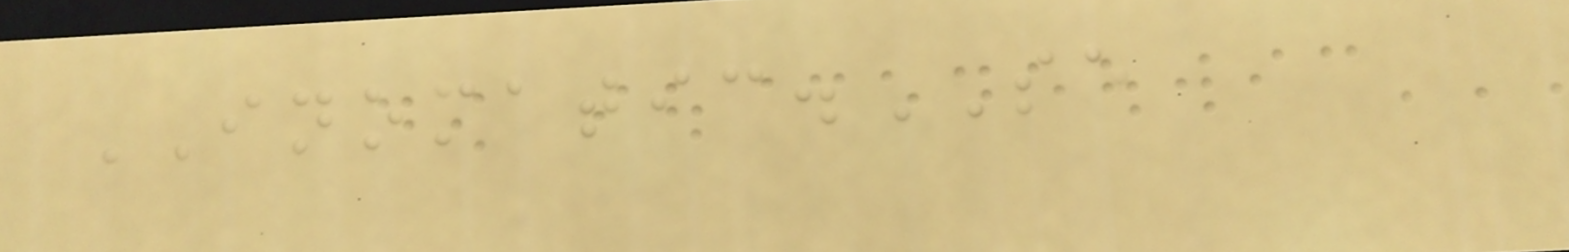INOMATIC.SE
